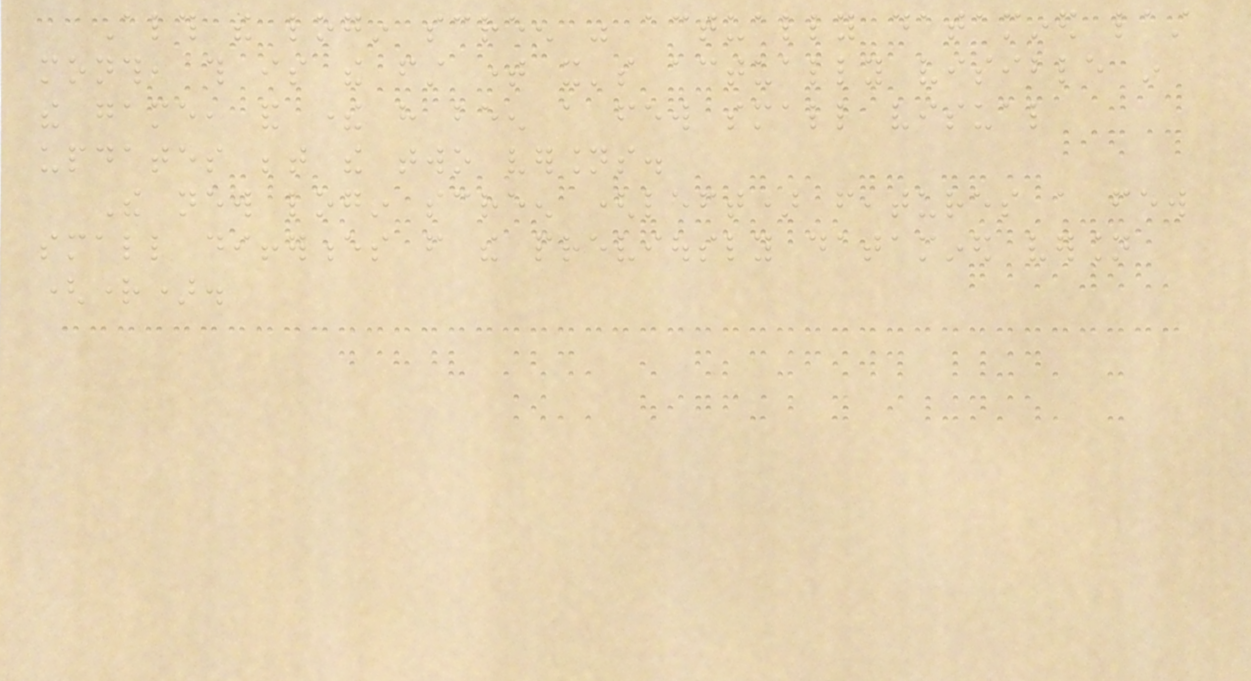Although the login screen was actually datamined last
month, this is the first time it's actually visible in
the game, and there have been a few small visual
updates between the two versions.
The new login screen (left) features a few
small differences from the previously datamined version
(right).
